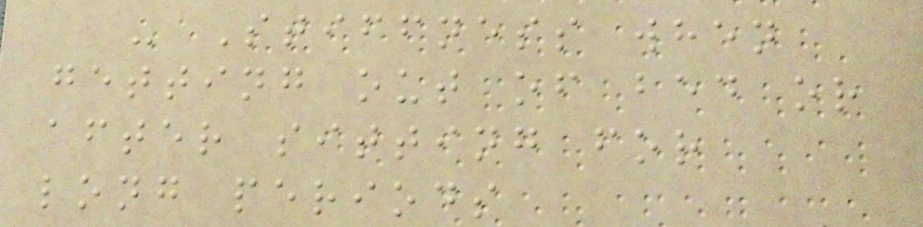- Stiffness when
getting out of bed or
after sitting for
long periods
